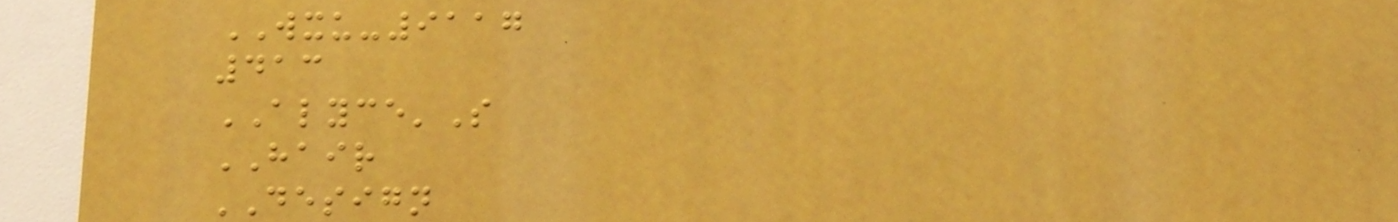WXU-9117
413
ALYCE'S
HAIR
DESIGN
